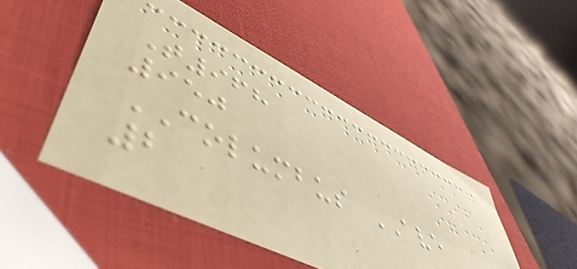T968
950
COLUMBUS AVE
2
